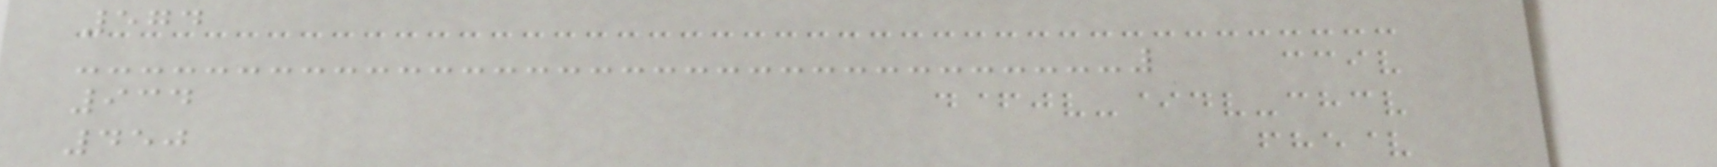574
934
450
